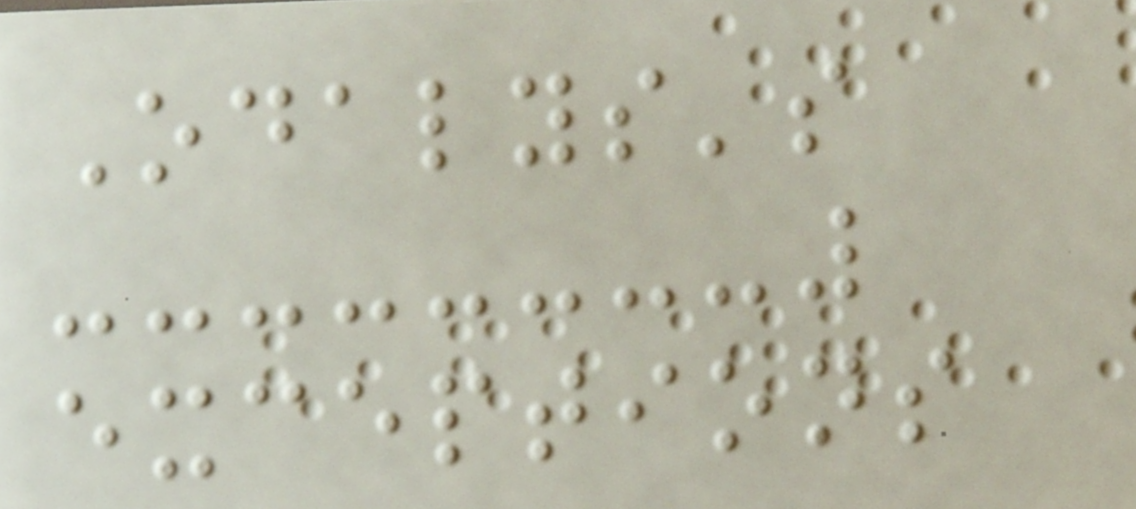Odalys's
exceptions
